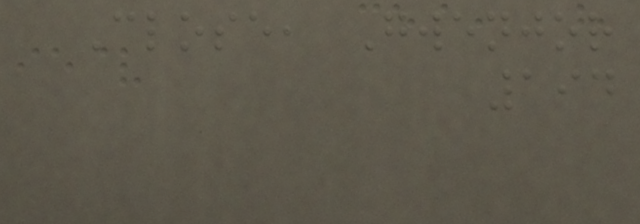Close, Gwenjor
194
